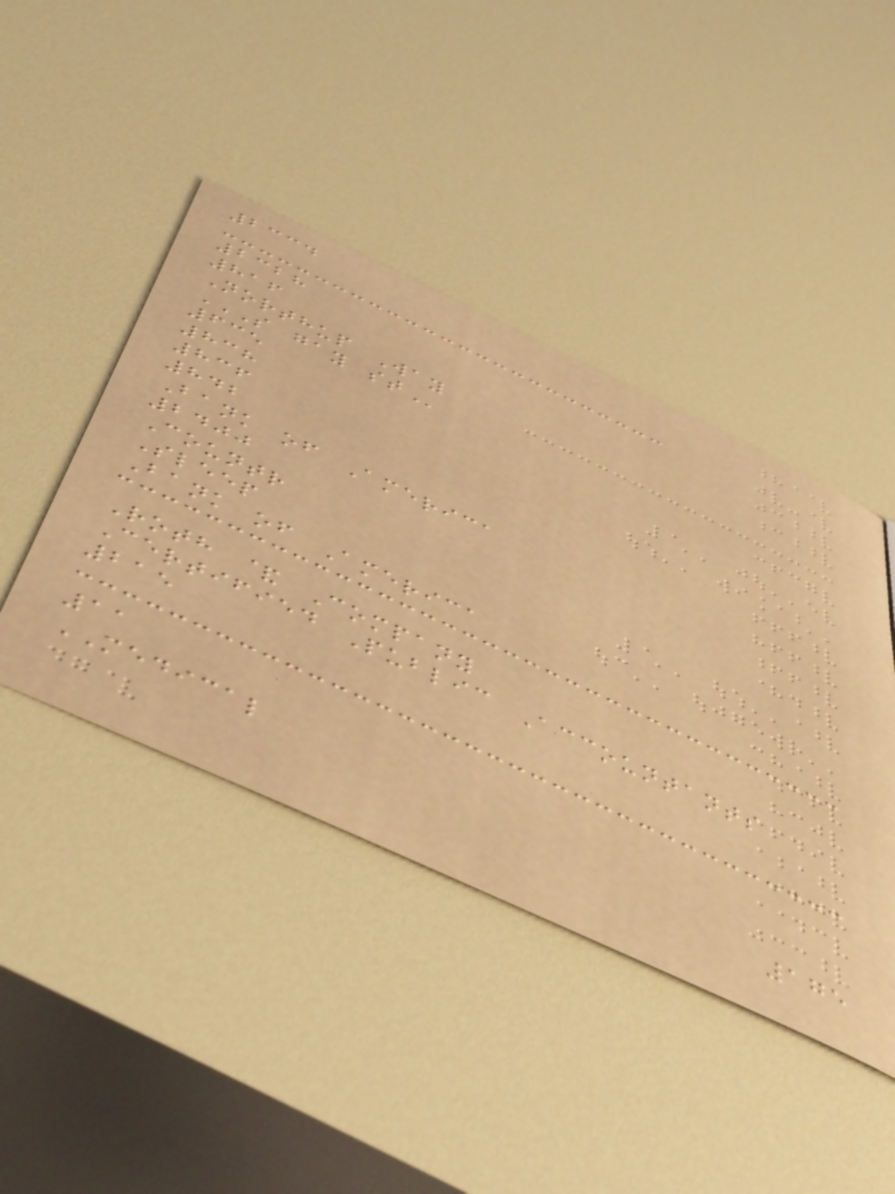2334
2328
816
Northup Way
S GAY ST
635
838
836
842
Bank of America
2400
Countr
Sleep
Bank of America
Roth & Company
Certified Public Accountants
215
11
MEDICAL
175
